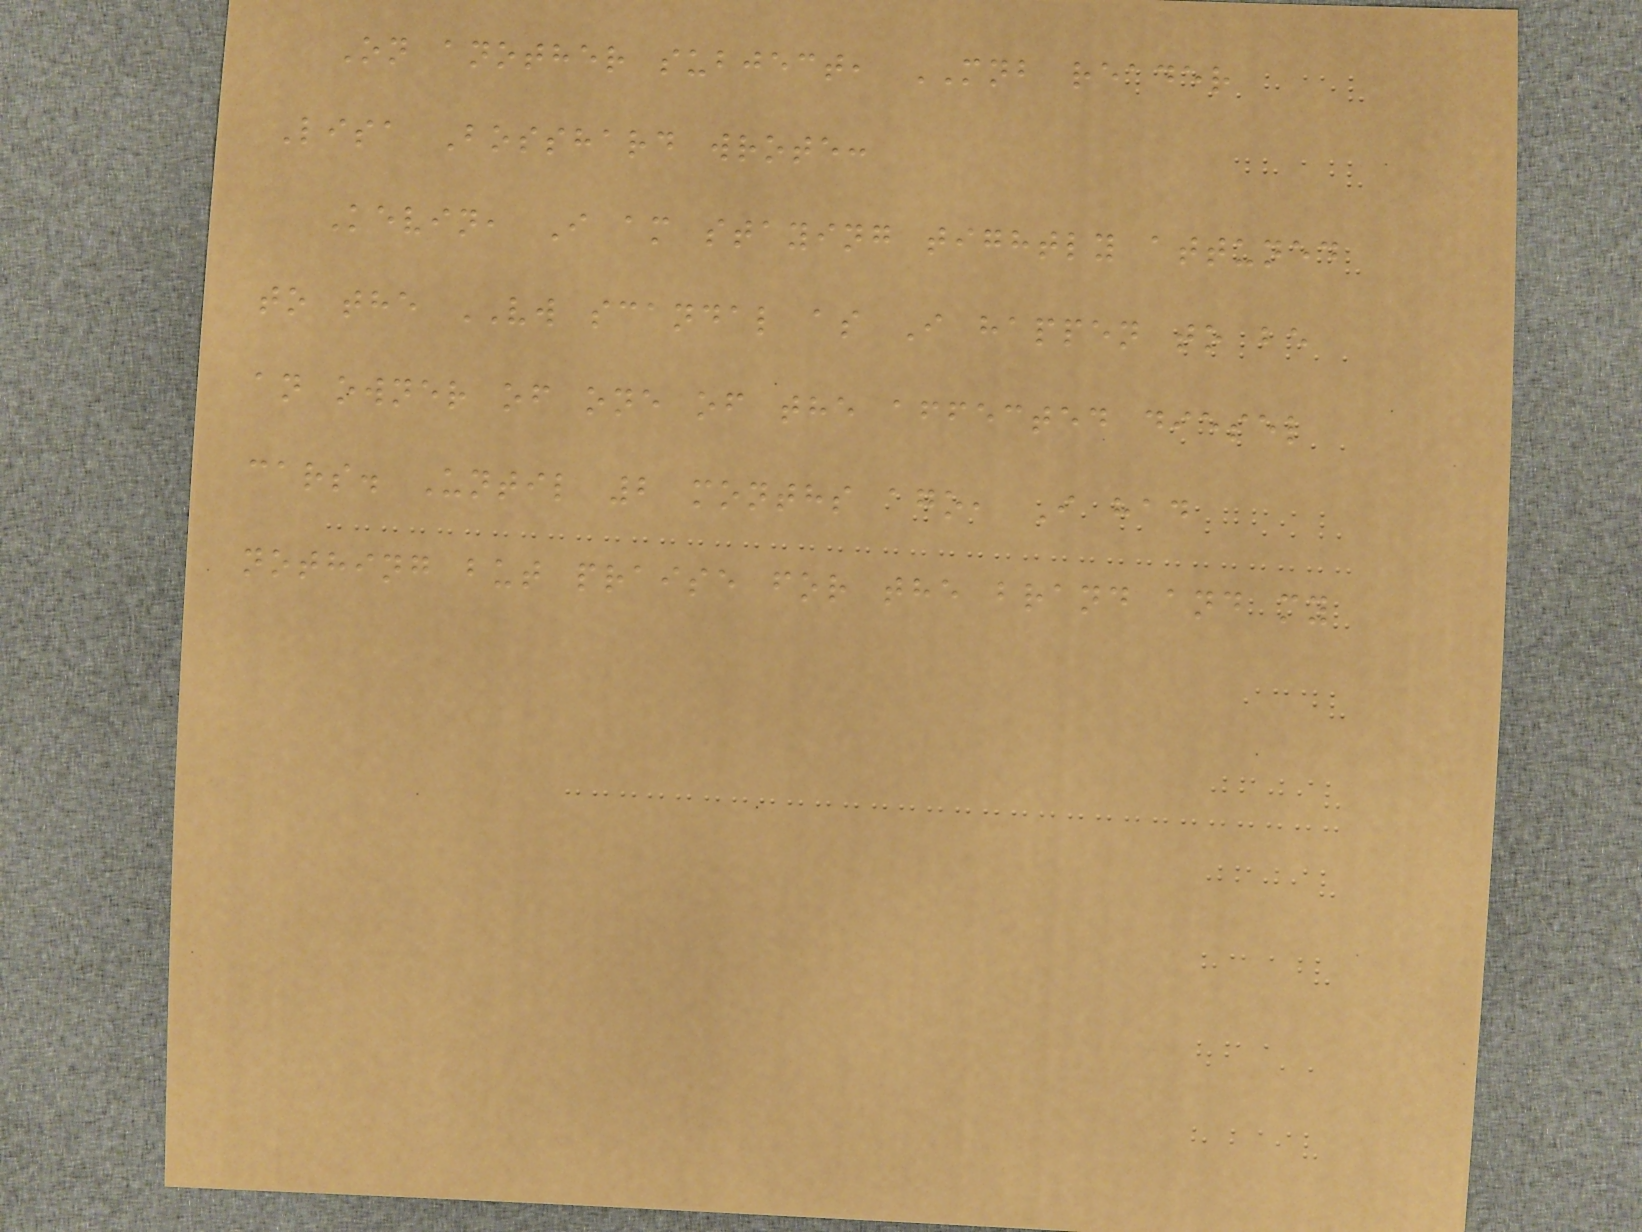On another subject, MNB reader
Lisa Bosshard wrote:
Kevin, I am staying tightly attuned
to the VW scandal as I happen to be
an owner of one of the affected diesel
cars. Until 2 months ago, I had
nothing but praise for the brand and my
